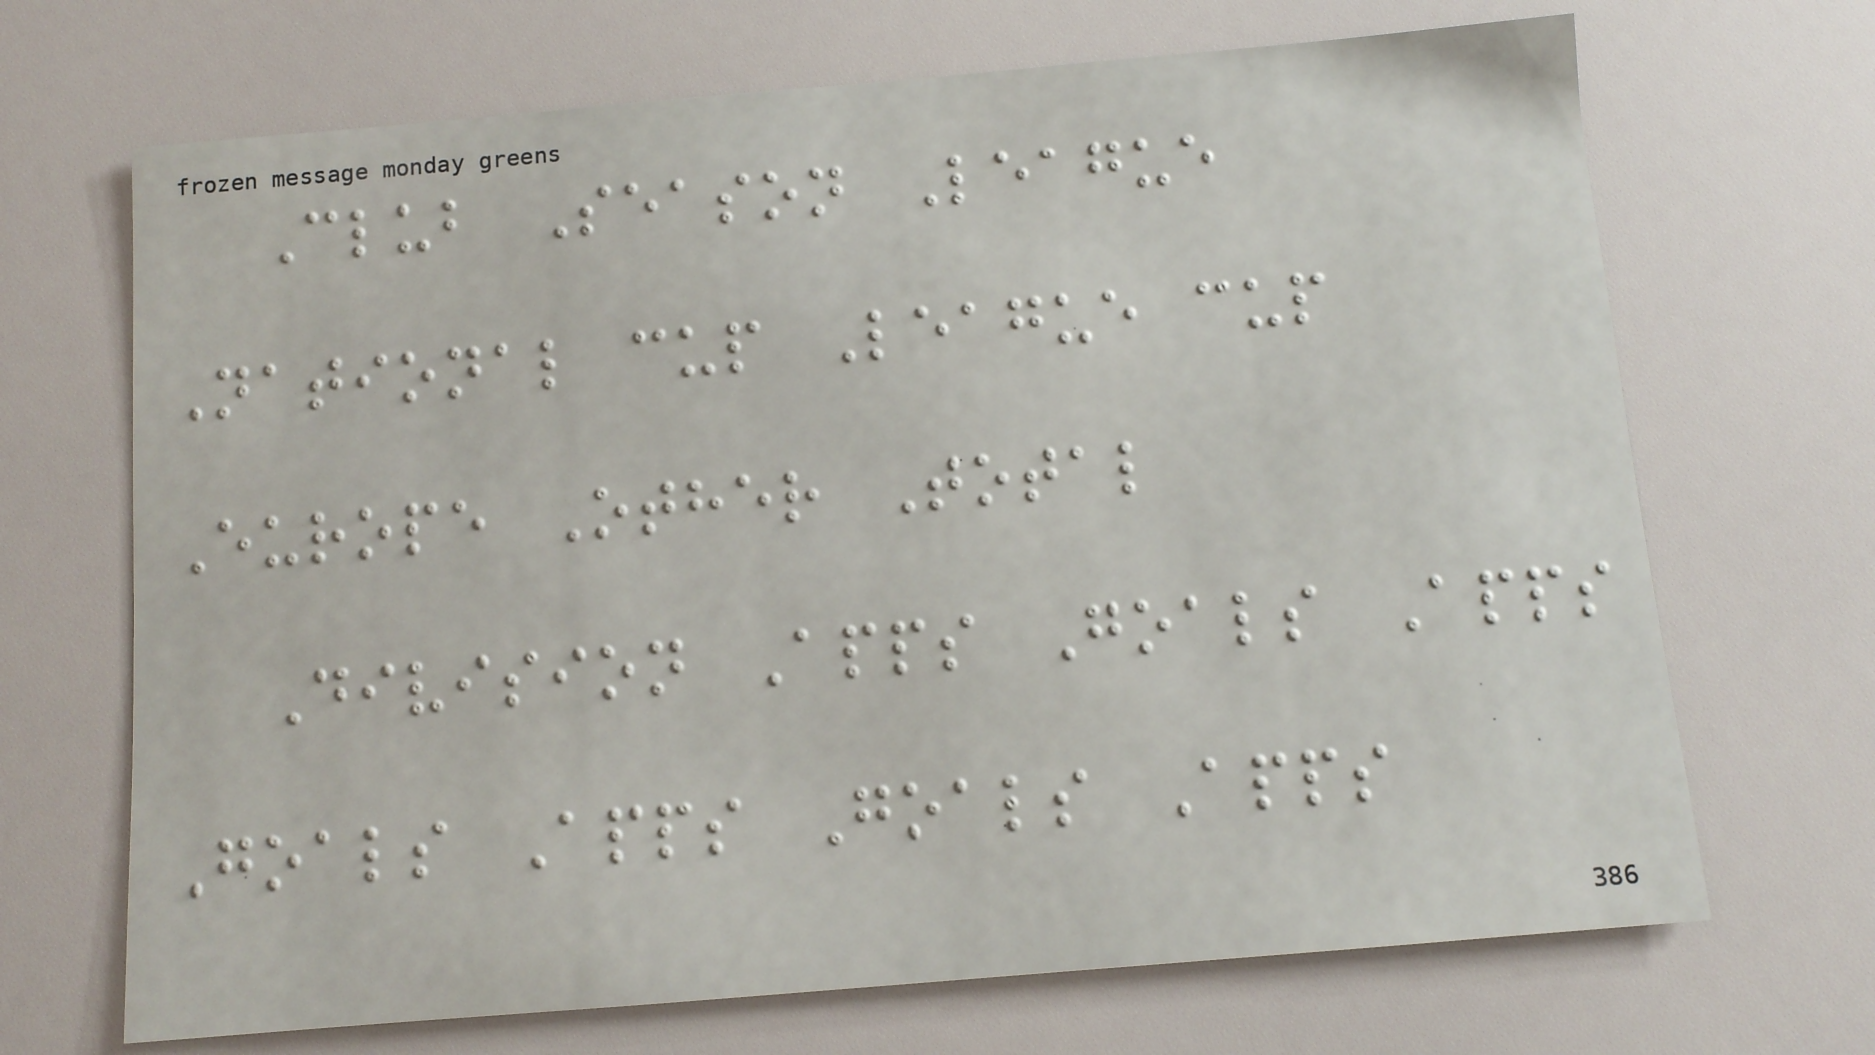Club Season League
National cup League cup
Europe Other Total
Division Apps Goals Apps
Goals Apps Goals Apps
